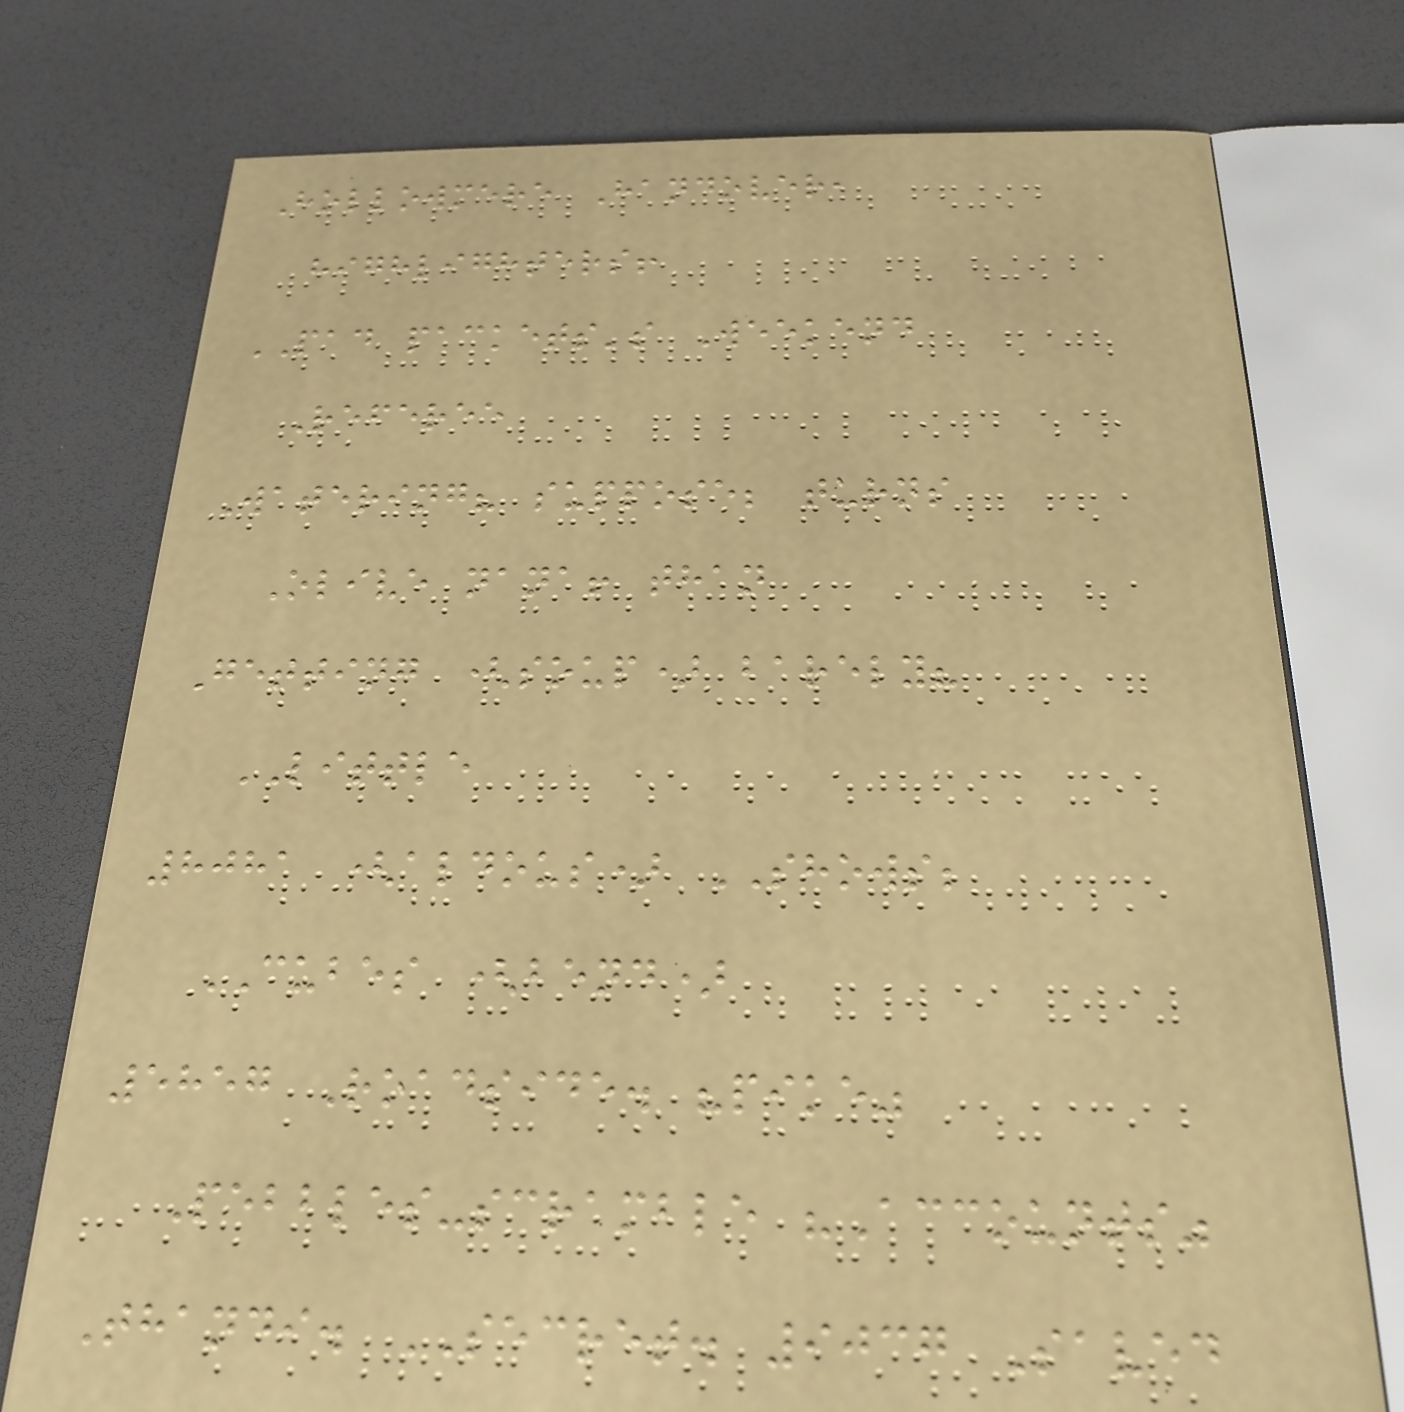Hollowmere Handover,
highlighters!
PAD packets's Weekend
Referee
Watering? suppose; turns
Olive nana! than
Getting (soup) barely?
LITTLE
8081 (aldous) SHOWS;
CUBES (bend)
5857 Roadside. "pike"
Pebbles-scramble "Accounts"
Thandi. SECRET. 9037 Saved
